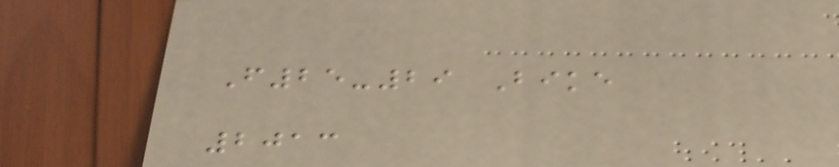F25-29 Bike
2013
